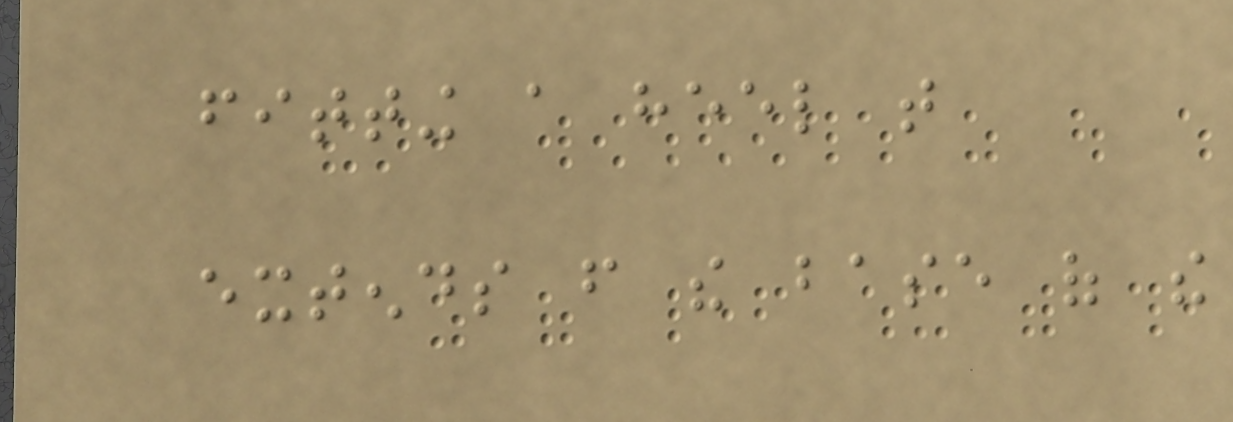fitting a heel that
extends from the base of the
